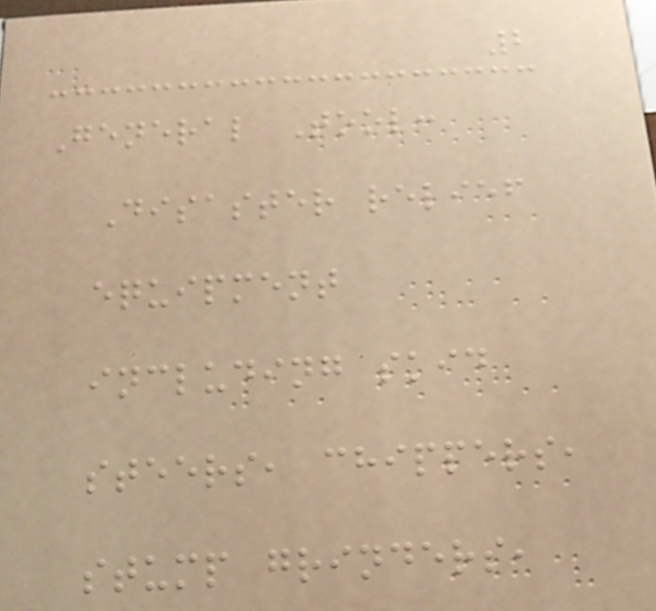2
General Tool:
Disaster relief
equipment
including skid
steers, chippers,
stump grinders,
